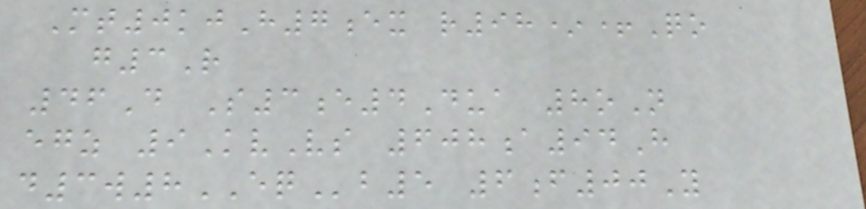Mt0kjH7ex r98*+Qo
g3R
46D S3e4Dua 8oN
egz 9KvVs 608a94H
d3w8EQb5 6f00Y
